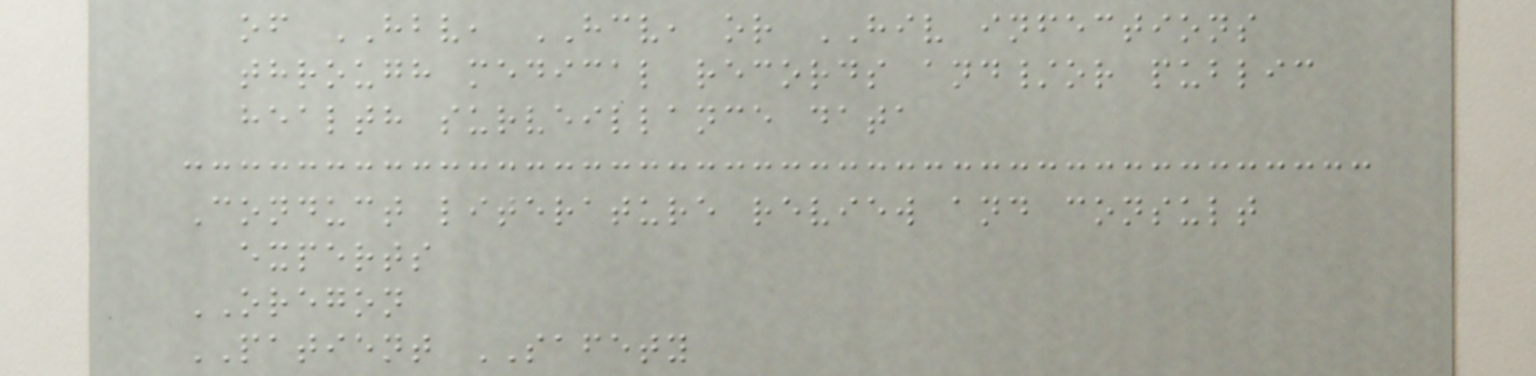of HBV, HCV, or HIV infections
through medical records and/or public
health surveillance data
Conduct literature review and consult
experts
OREGON
PATIENT SAFETY
